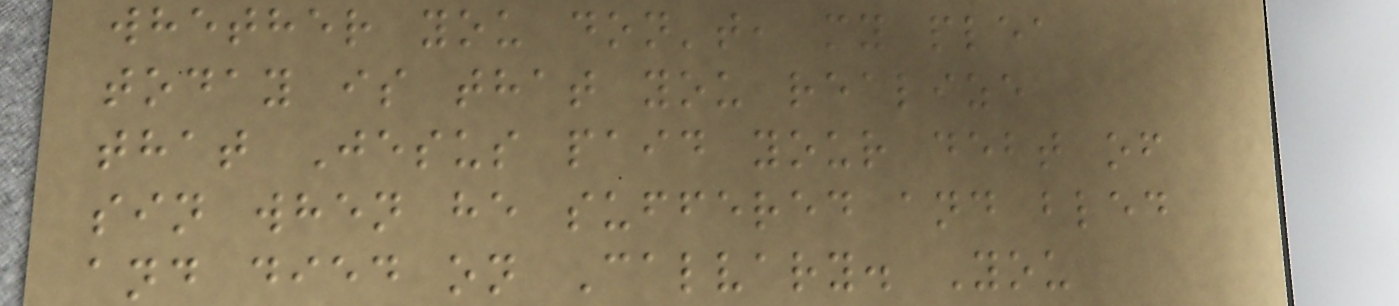whether you don't, my plea
today is that you realize
that Jesus paid your debt of
sin when he suffered and bled
and died on Calvary. You
